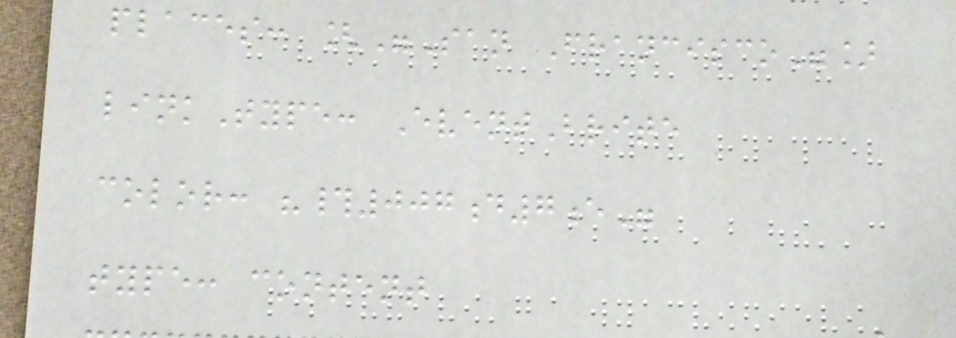places: ["San Francisco"]
linkType: EventBrite
color: "#007d7e"
type: content
